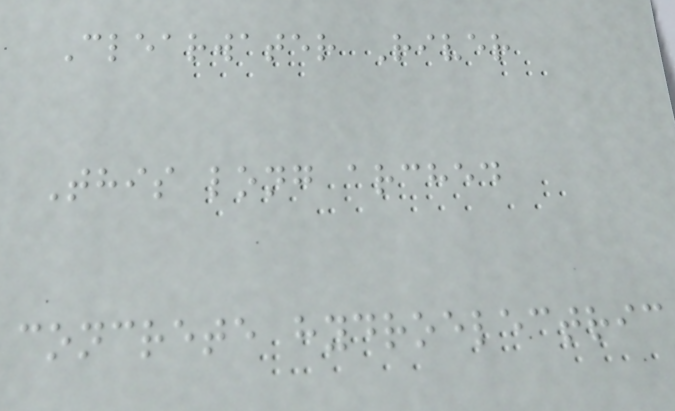Clearwater River
This long arched
concrete hydroelectric
